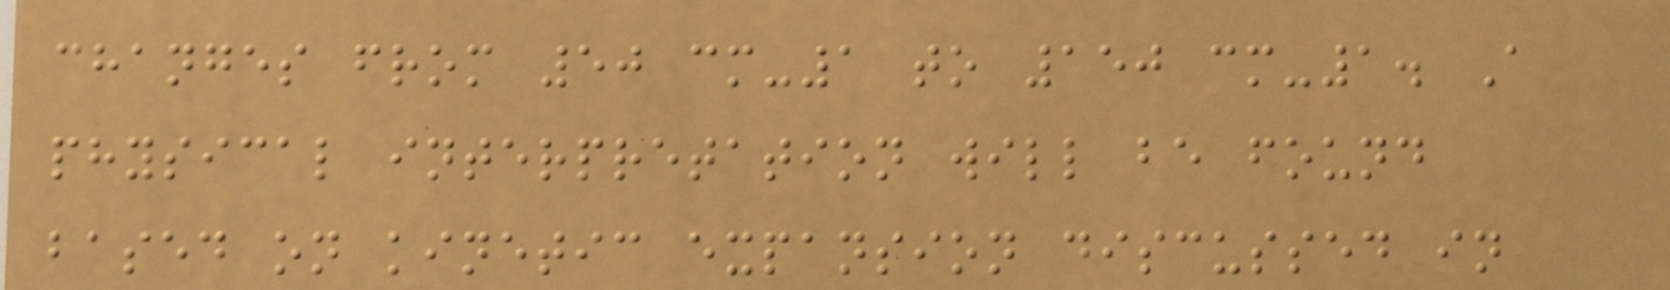changes from 50 cm-1 to 150 cm-1. A
physical interpretation will be found
based on kinetic expansion discussed in
